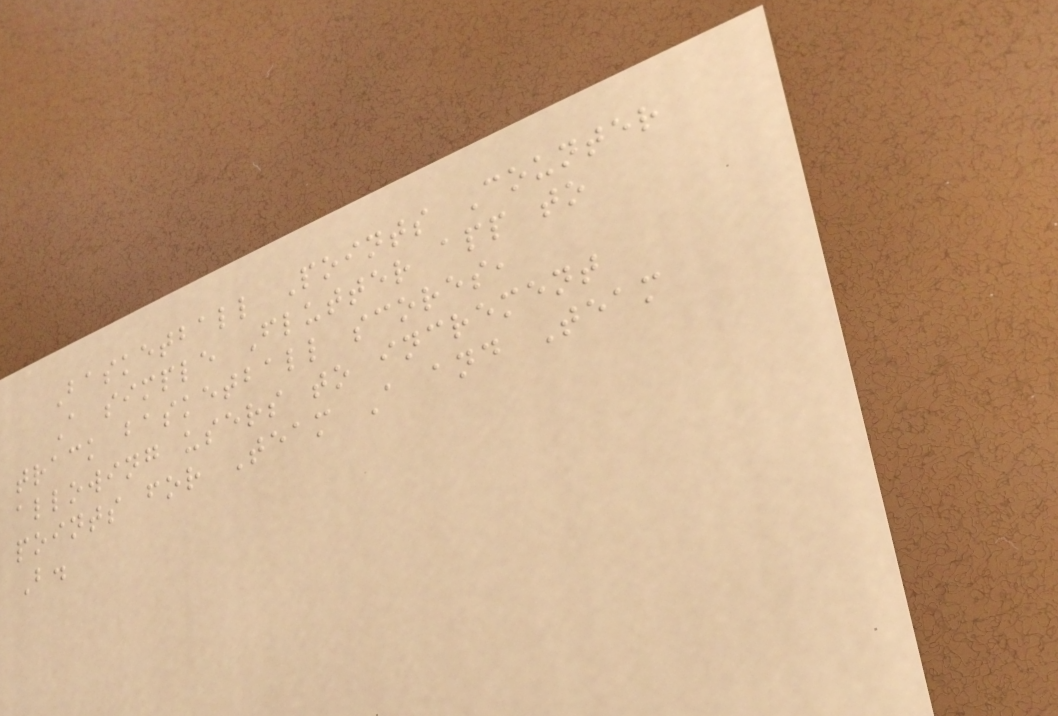Basketball Points Counter
A simple Flutter app to
track basketball scores,
allowing users to increment
points for Team A and Team
B.
